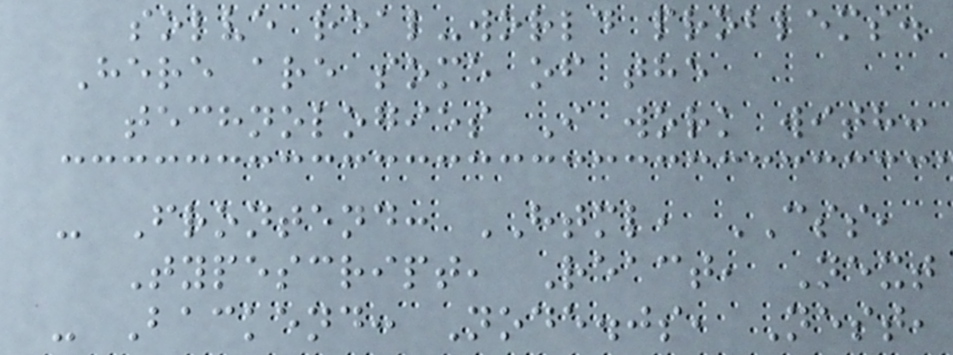solve real-world problems.
Here are some of the
technologies I work with:
- Frontend: HTML, CSS,
Typescript, React, Next
- Backend: Node.js, Nest,
